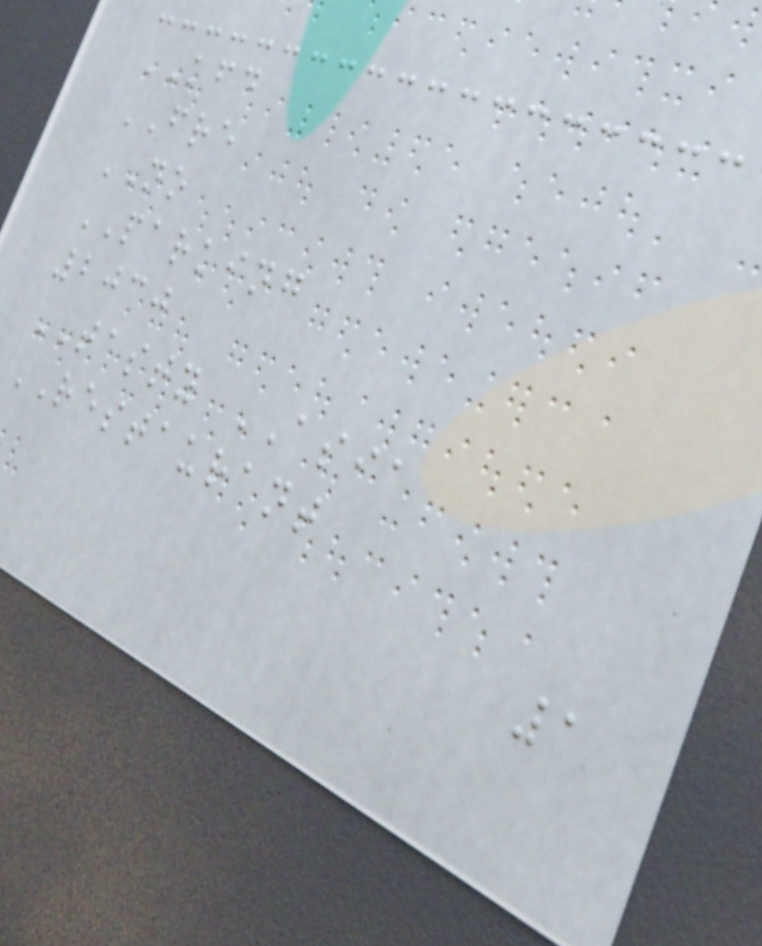KFD
FRE
NO
PARKING
2030
TASTY ASIA
RESTAURANT
1
